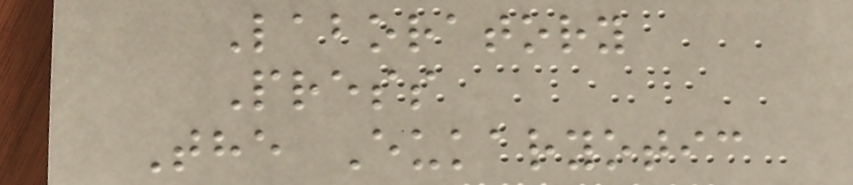Laboratory
Press
The Eukaryotic
